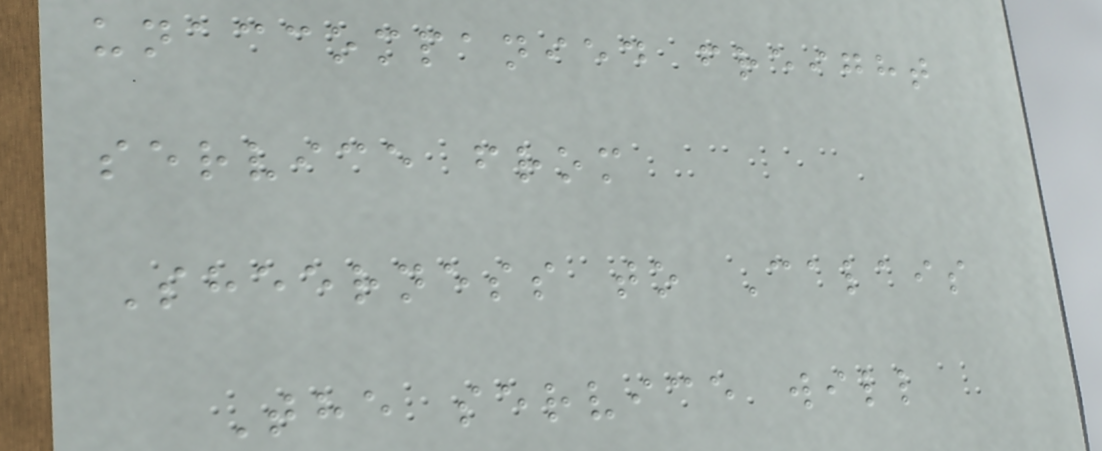unaccompanied freight
service from
Sheerness to Calais
The service will
